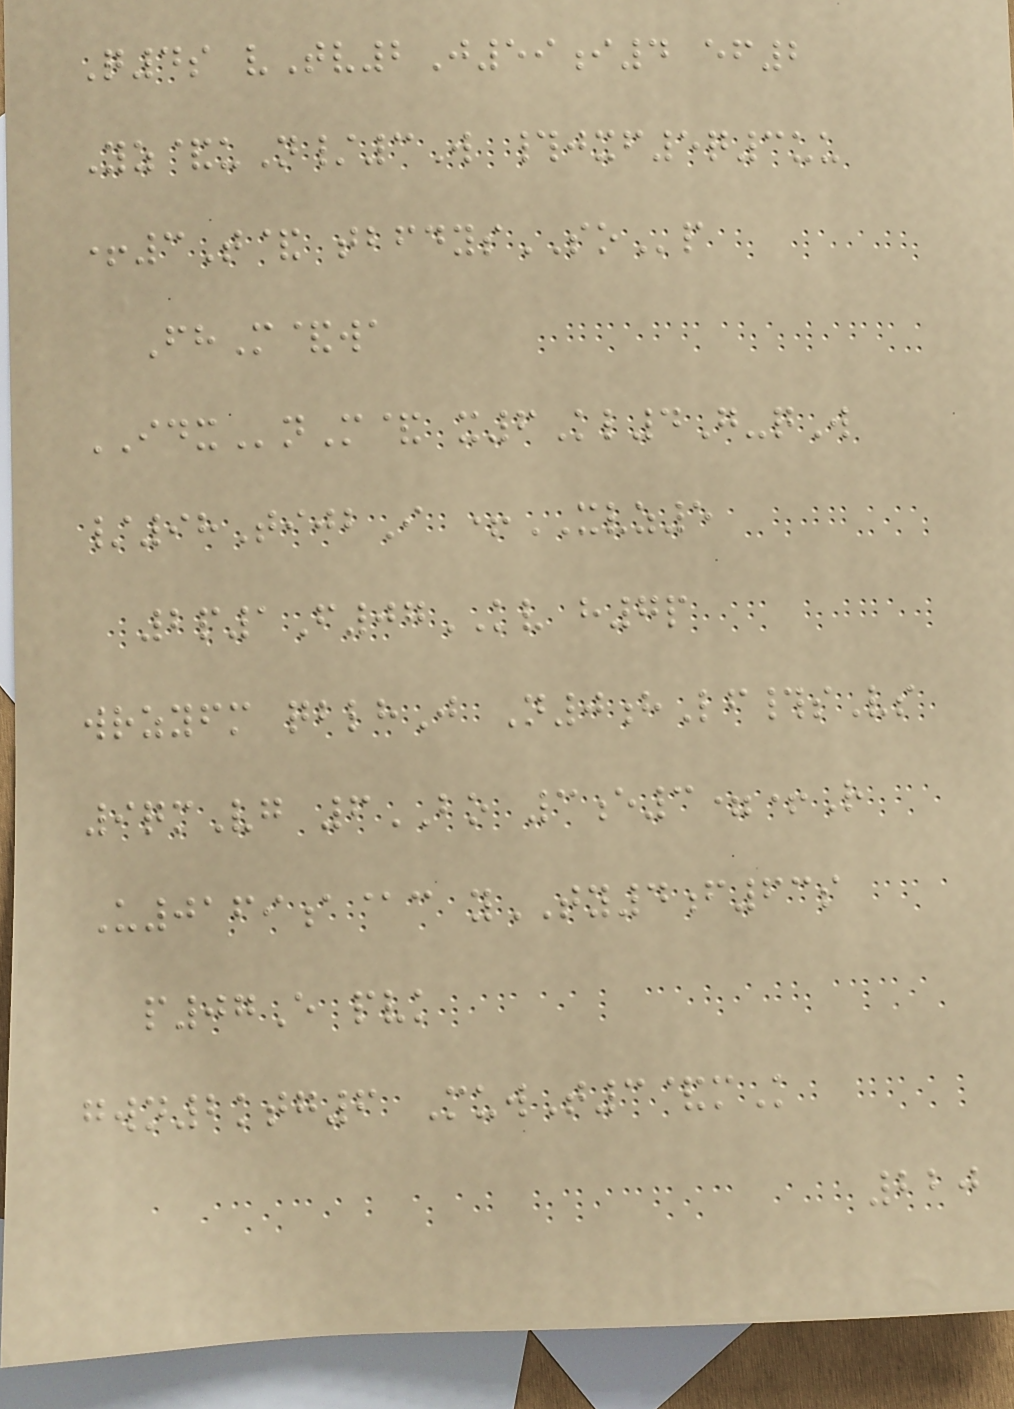Q4s vTv2J59i4 ef2
Yz&uN/3W #jxf5q3uu
+3T& tbfdysSOp
FhM&wa
IDXnM& x6Kl4G-qW
/98TijbI +XVZ5
2p1F07KV h7p
wrzyfm qblhJ N0hLf#sVs
9qmVg 6BO 3e3=+R
U0169a@c yTY4f63s
p07E pvk
gwn2ktg6 MuwT3&mK
220
